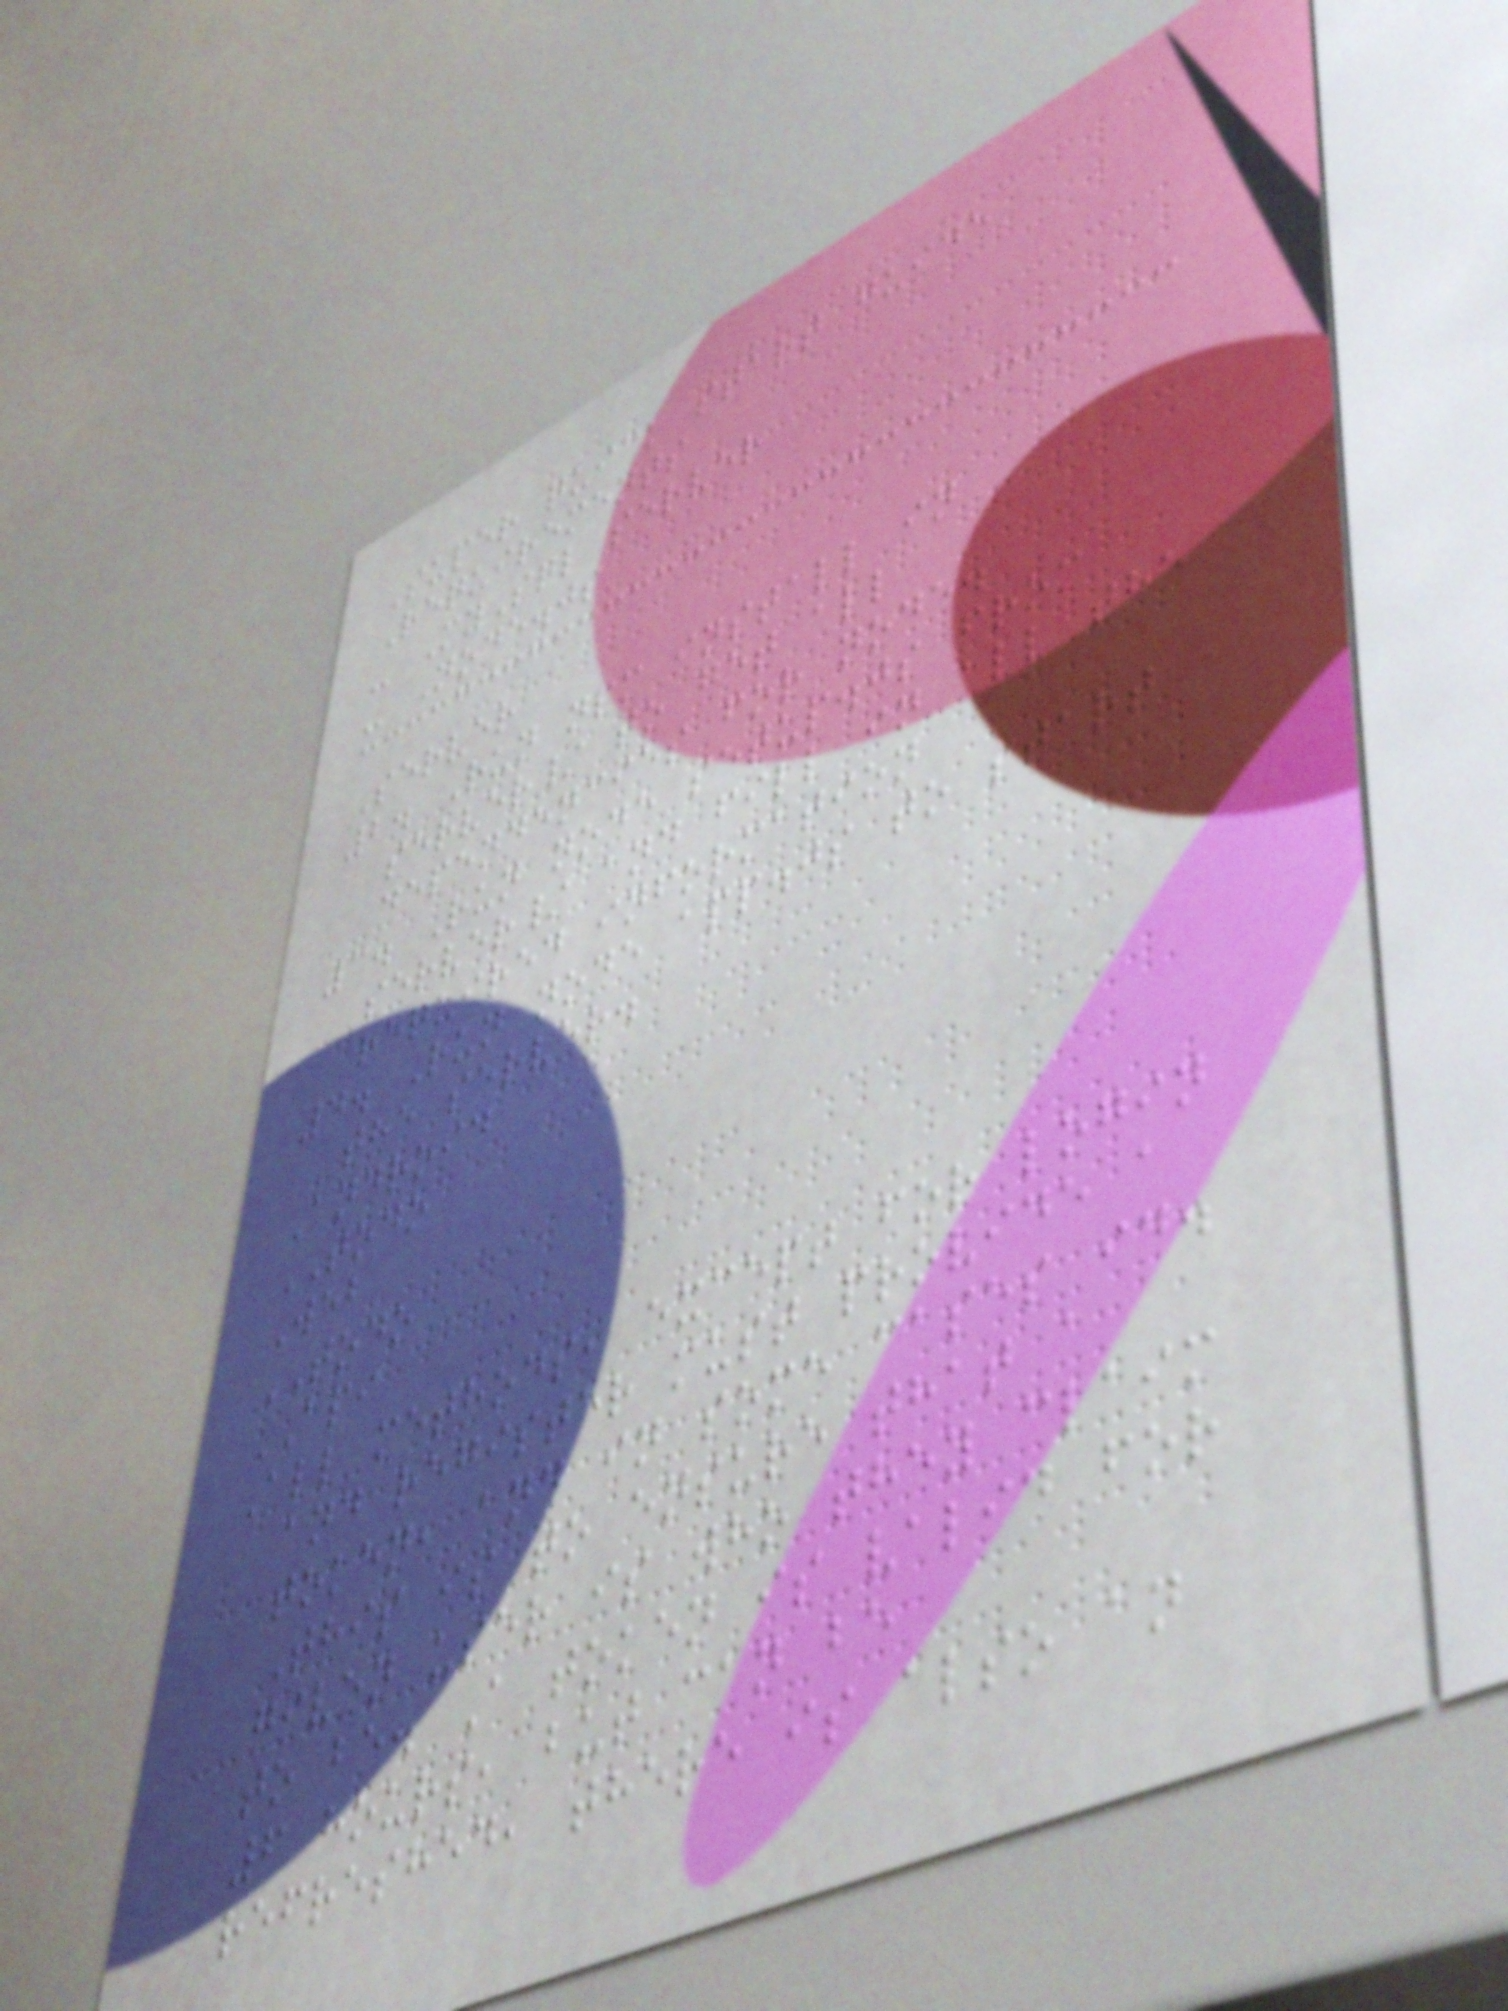Super quick start guide
Requirements
- MySql server
- Node.js
Server
2. Run npm install in
server/ to get all
dependencies for node.
3. Run node setup.js from
server/ and fill in all the
required information
4. Run node app.js to start
the server.
Android
TODO
Web
TODO
API
All methods, except for login
and register must provide a
token, and in some cases id.
This is to ensure that a
given user is who they claim
to be. A token is valid for
6 hours, but can be
refreshed, there is also an
